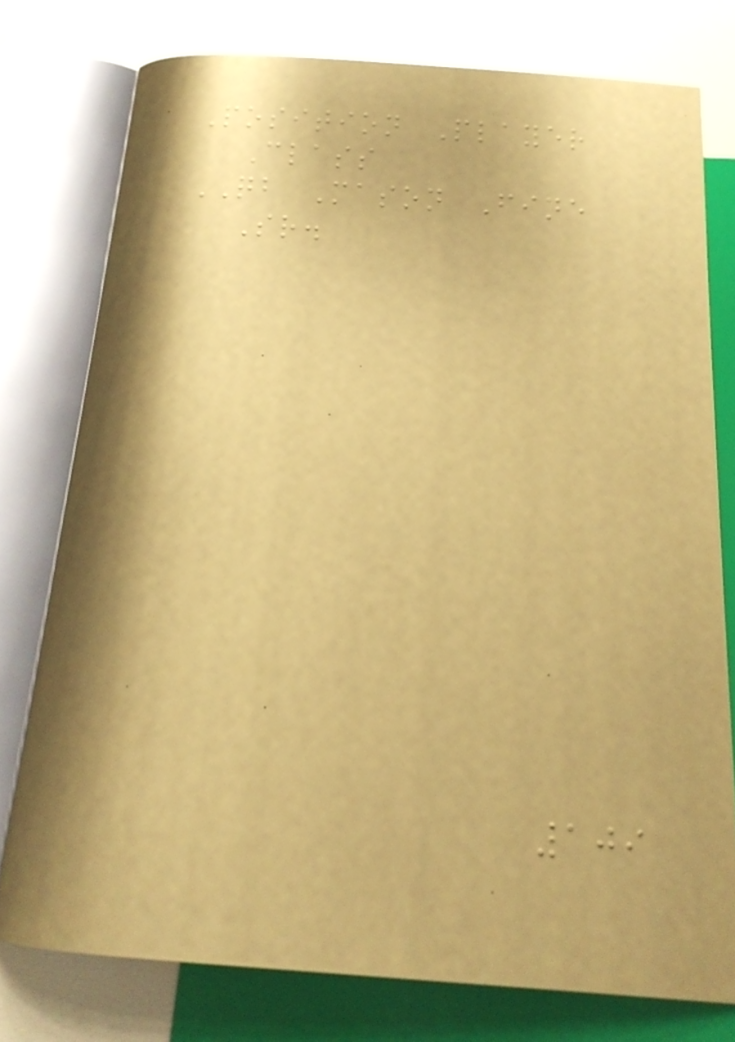Position Player
Class
QB Mason Fine
Sr.
109
